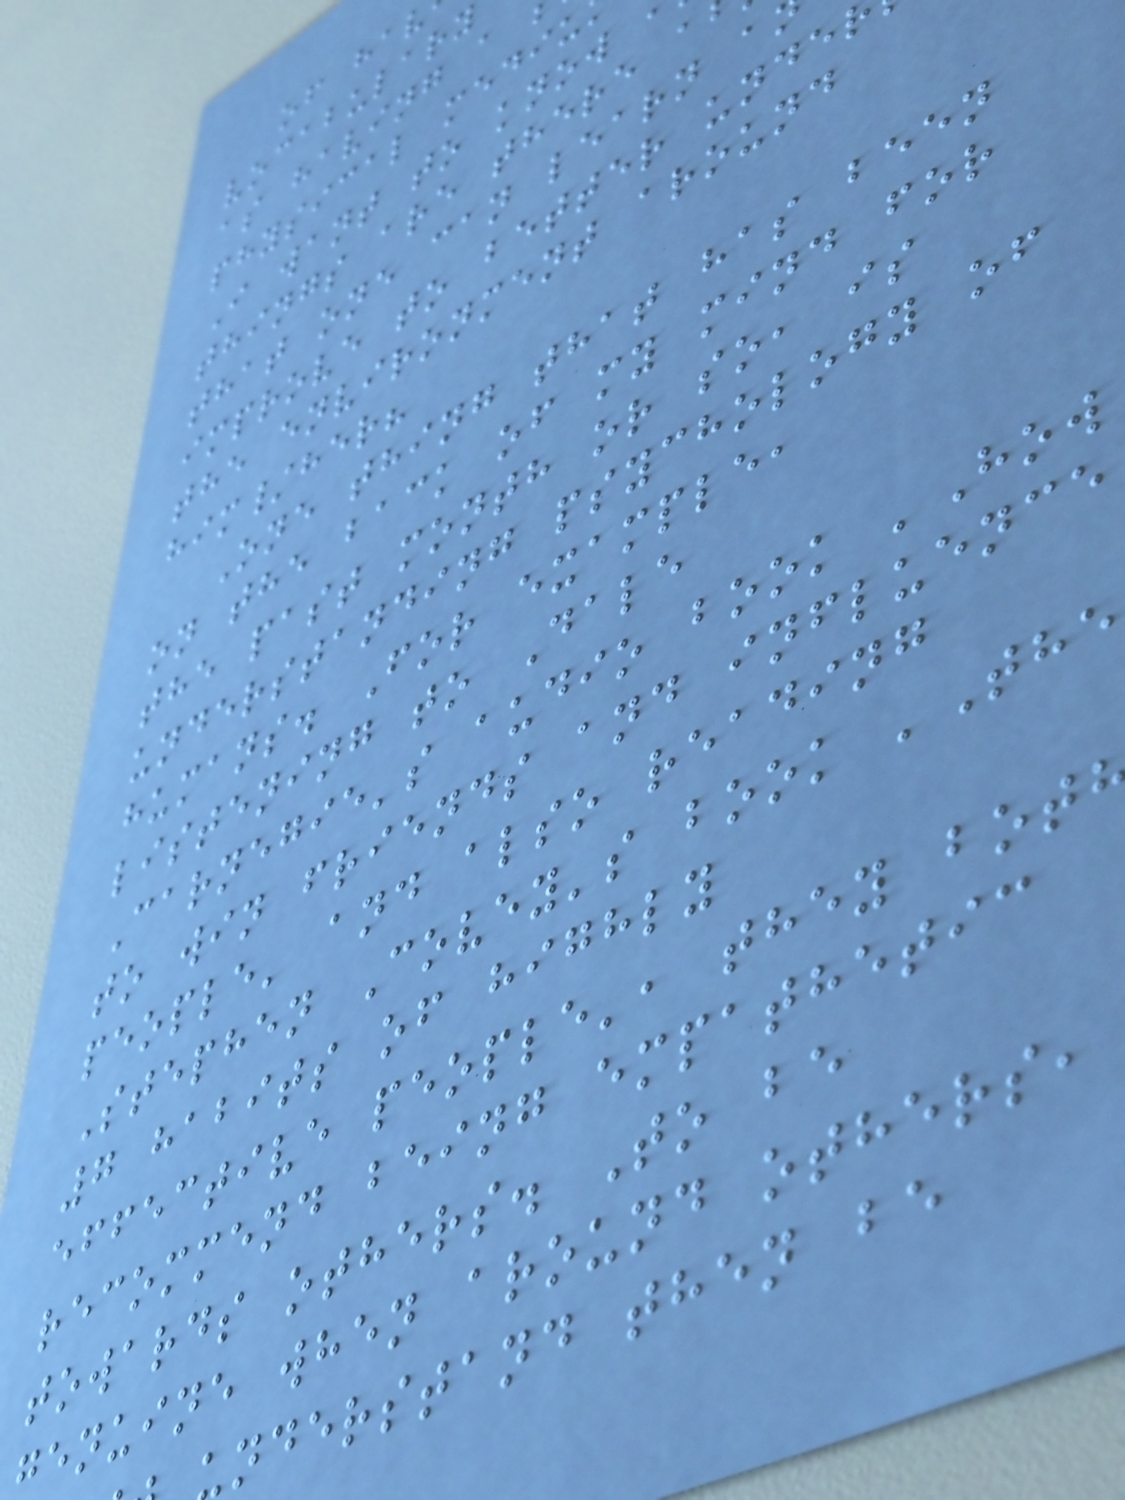of hav
vocabulary
as having a
physical mediu
I want to know
things are there a
that one can learn a
improve to better unde
the environment around
him/her?
One thing that has been
on the back of my mind for
the past month or so, is
understanding psychology of
humans. For example,
listening to Dale
Carnegie's audio book 'How
to win friends and influence
people' and also reading
Stephen Covey's book 'The
7 habits of highly
effective people', they bot
recommend being empathetic
towards others. To be
genuine when around others,
nderstand then be
